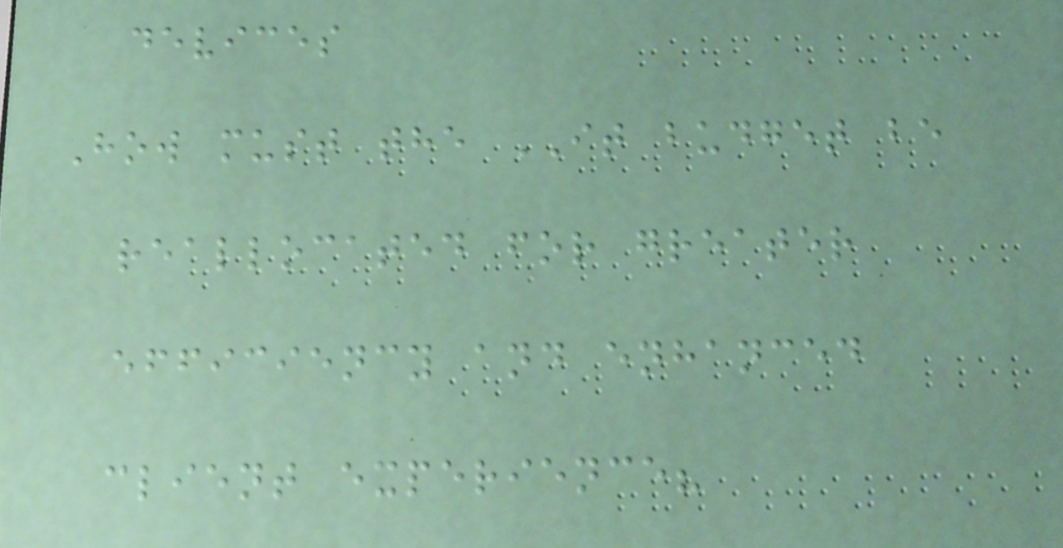devices
How must the IT budget be
reallocated for greater
efficiency and enhanced
client experience?
